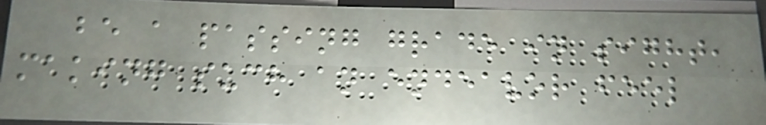be a passing grade in sight,
making such an endeavor feel
